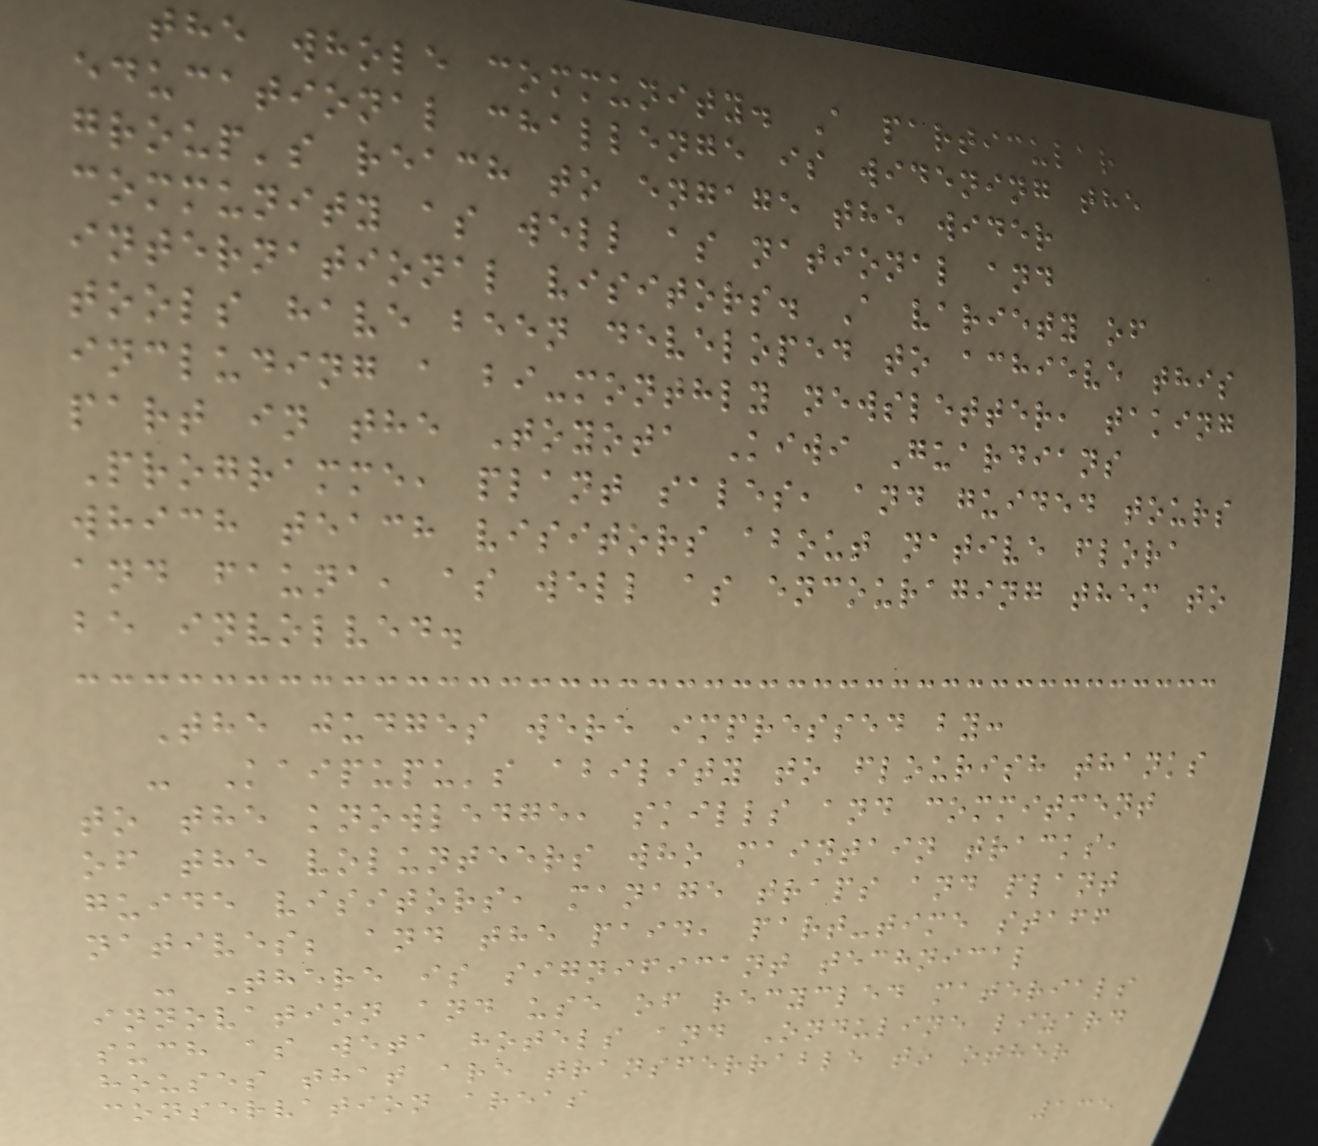the whole community. A particular
educational challenge is widening the
group's reach to engage the wider
community as well as national and
international visitors. A variety of
tools have been developed to achieve this
including a bi-monthly newsletter, taking
part in the Toyota Kiwi Guardians
Programme, plant sales, and guided tours
which teach visitors about native flora
and fauna, as well as encouraging them to
be involved.
The judges were impressed by:
- Kaipupu's ability to flourish thanks
to the knowledge, skills and commitment
of the volunteers who maintain tracks,
guide visitors, manage traps and plant
natives; and the paid, part-time staff
- There is significant technical
innovation and use of recycled materials
such as weta hotels and Onduline lizard
houses that are transferrable to other
conservation areas
135
